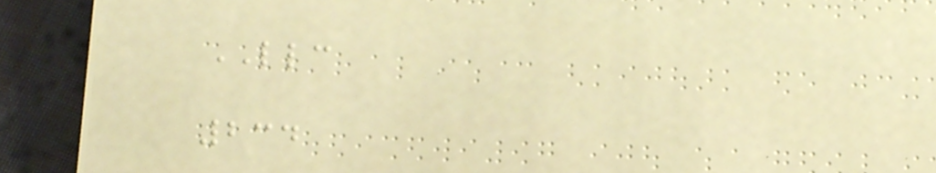LLC
234
